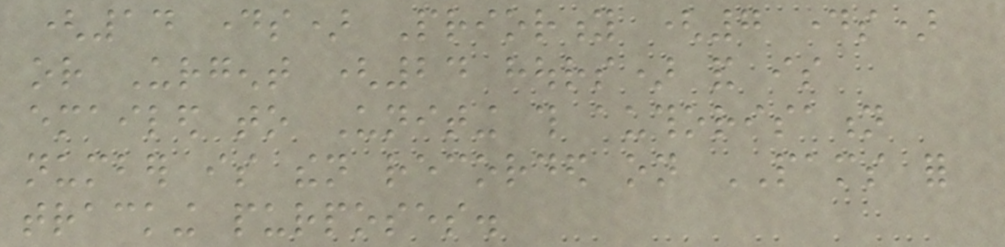(14 days) Priority (7 days)
or Urgent (24 hours) and is
emailed to Uniting this authorisation
number is then recorded on PAMS for
tracking purposes.
